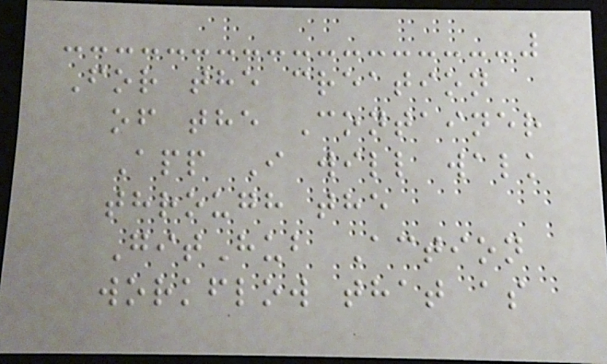For the creation
of the Container
App I will walk
through the
GitHub Action
workflow that as
